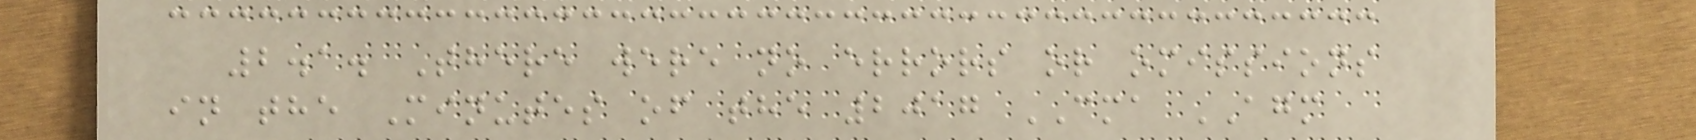2.1. There were no errors or omissions
in the Minutes of the 2017 CMA AGM
